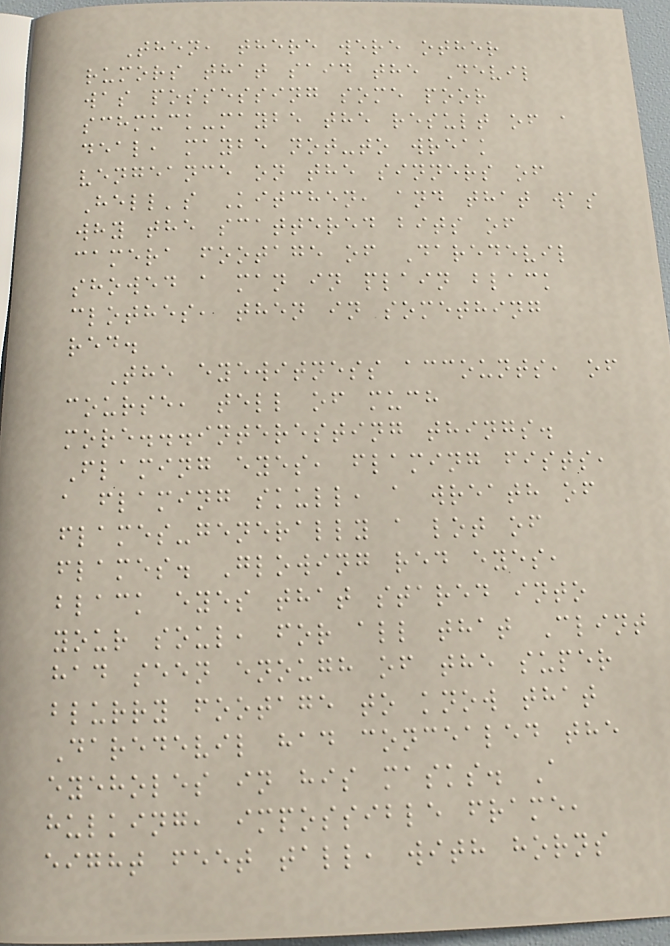Then, there were other
rumors that said the Devil
was possessing some poor
schmuck-maybe the result of a
deal, maybe not-to wreak
vengeance on the sinners of
Hell's Kitchen, and that was
why the scattered bits of
camera footage of Daredevil
showed a man in plain black
clothes, then in something
red.
The eyewitness accounts, of
course, tell of much
more...interesting things.
Flaming eyes, flaming fists,
a flaming skull, a wreath of
flames-generally a lot of
flames. Glowing red eyes,
black eyes that stared into
your soul, for all that Clint
had seen enough of the super
blurry footage to know that
Daredevil had concealed the
eyeholes in his masks. A
hulking, impossible frame,
eight feet tall, with horns
